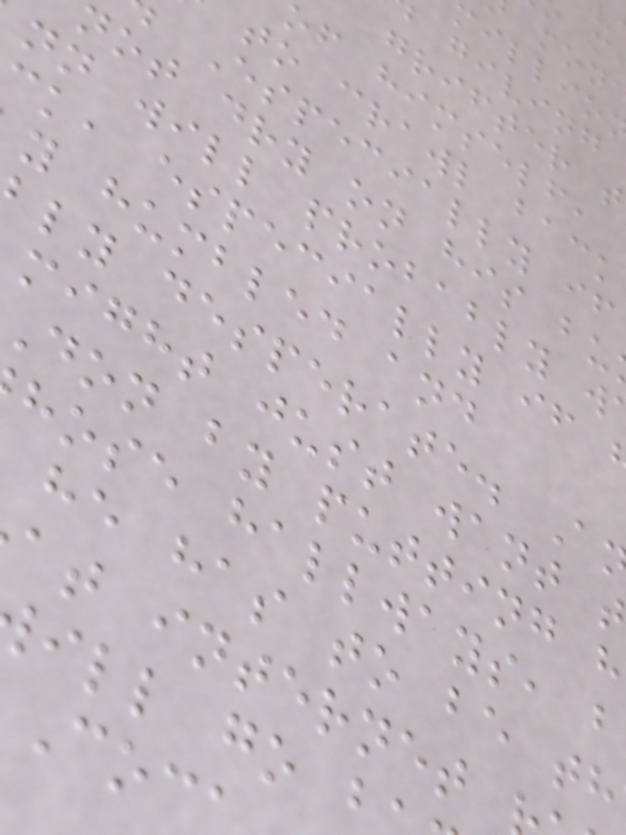grifter t
of himself,
to crawl back
Especially if
not dry on his bu
nn will probably w
k, especially if
y humbled and
ly desperate. A
might just want t
don by putting h
hose hallways, b
he has to be th
at internet
